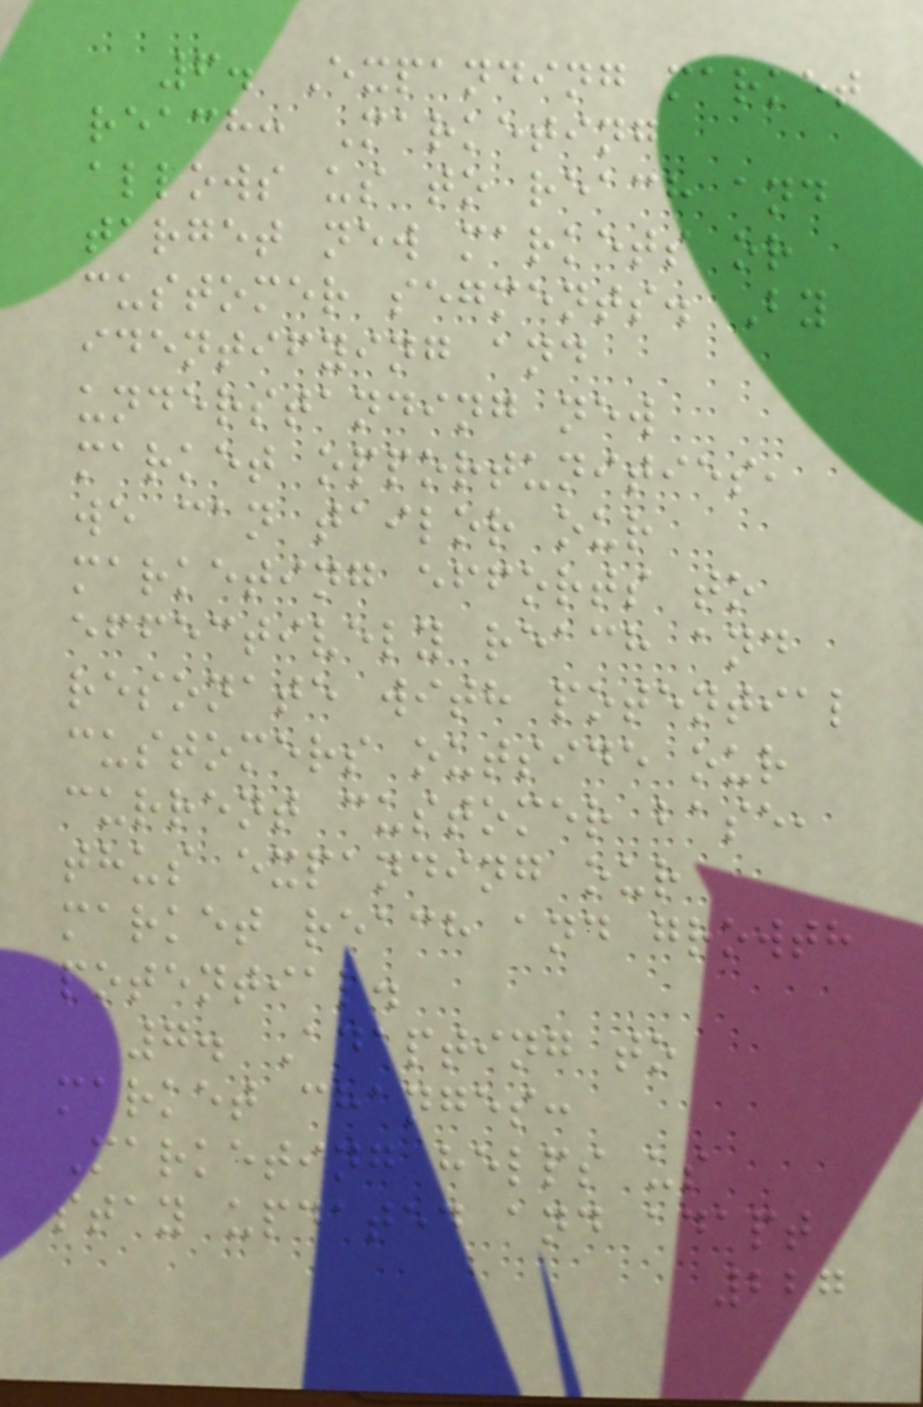6. Expanding market
reach: Marketing
allows us to reach and
target new markets or
customer segments. By
identifying and
understanding new
market opportunities,
we can tailor our
marketing efforts to
effectively reach and
resonate with potential
customers outside our
current customer base,
thus expanding our
market reach and growth
potential.
7. Adapting to
market changes:
Marketing helps us
stay updated and adapt
227
